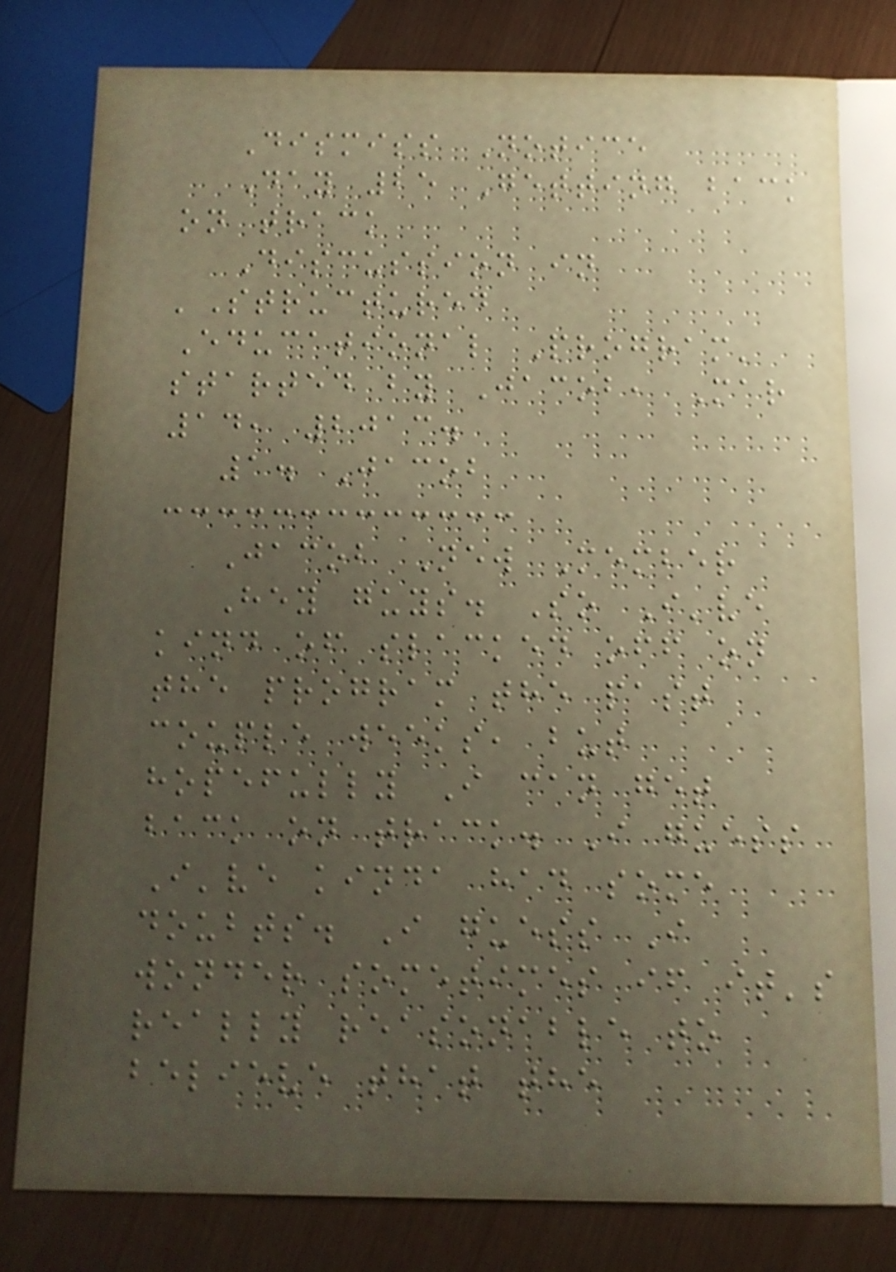Dismiss Notice
Day 25 Getting back
on track
Discussion in
'Structured
Educational Program'
started by Jacob, Mar
14, 2013.
1. Jacob
Jacob New Member
Hey guys. So I've
kind of slacked off on
the program the past
couple weeks, but
hopefully I can get
back on track. I guess
I've kinda had some
doubts. I guess I
wonder sometimes if it's
really reasonable to
believe that the
